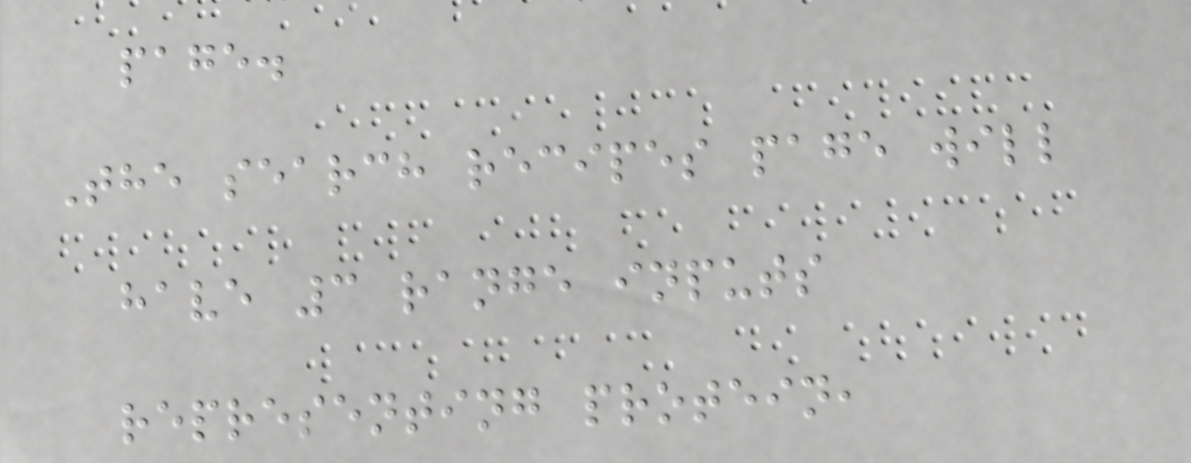page.
The search recipes page will
have 3 range inputs
representing protein,
